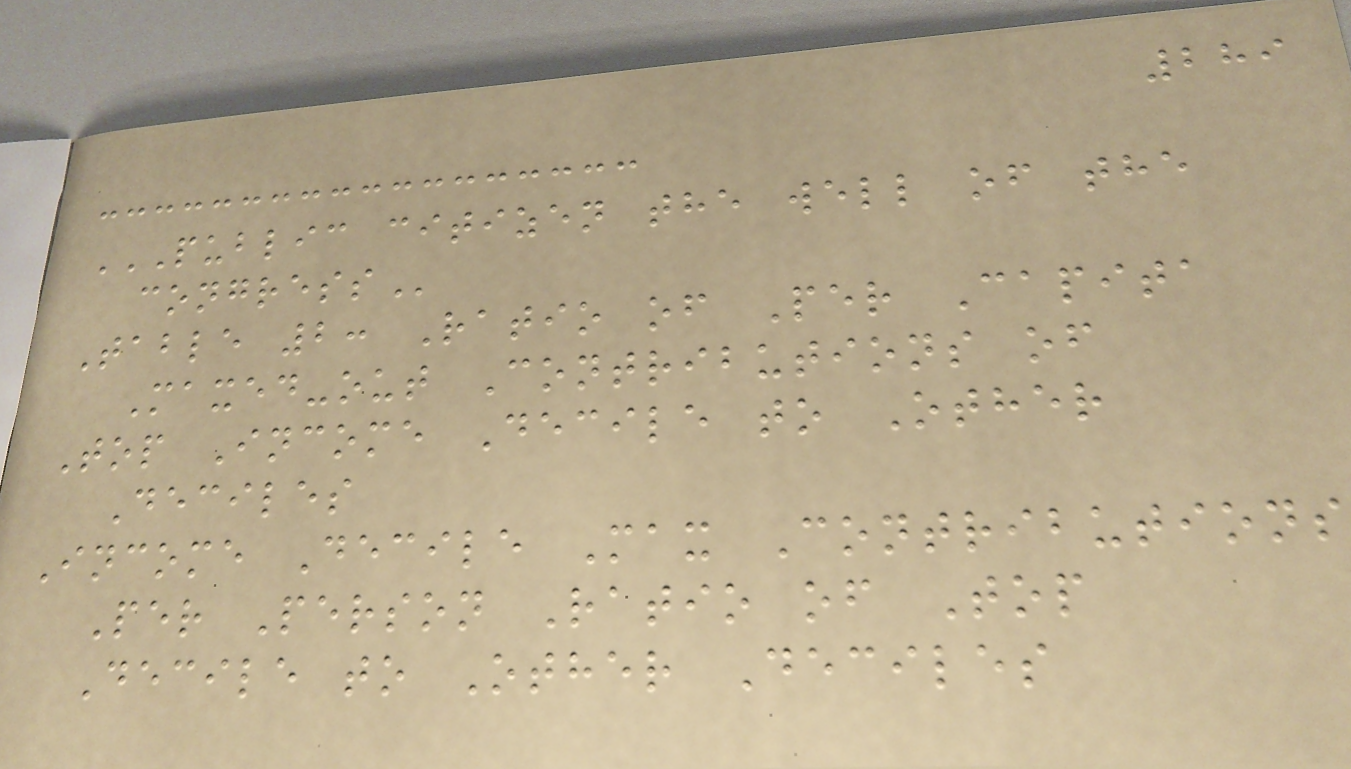289
PUBLIC CITIZEN THE WELL OF THE
CONGRESS
Table 2: Ratio of Per Capita
Maxed-out Contributions of
Top Income Decile to Other
Deciles
Income Decile Max Contributions
Per Person Ratio of Top
Decile to Other Deciles
